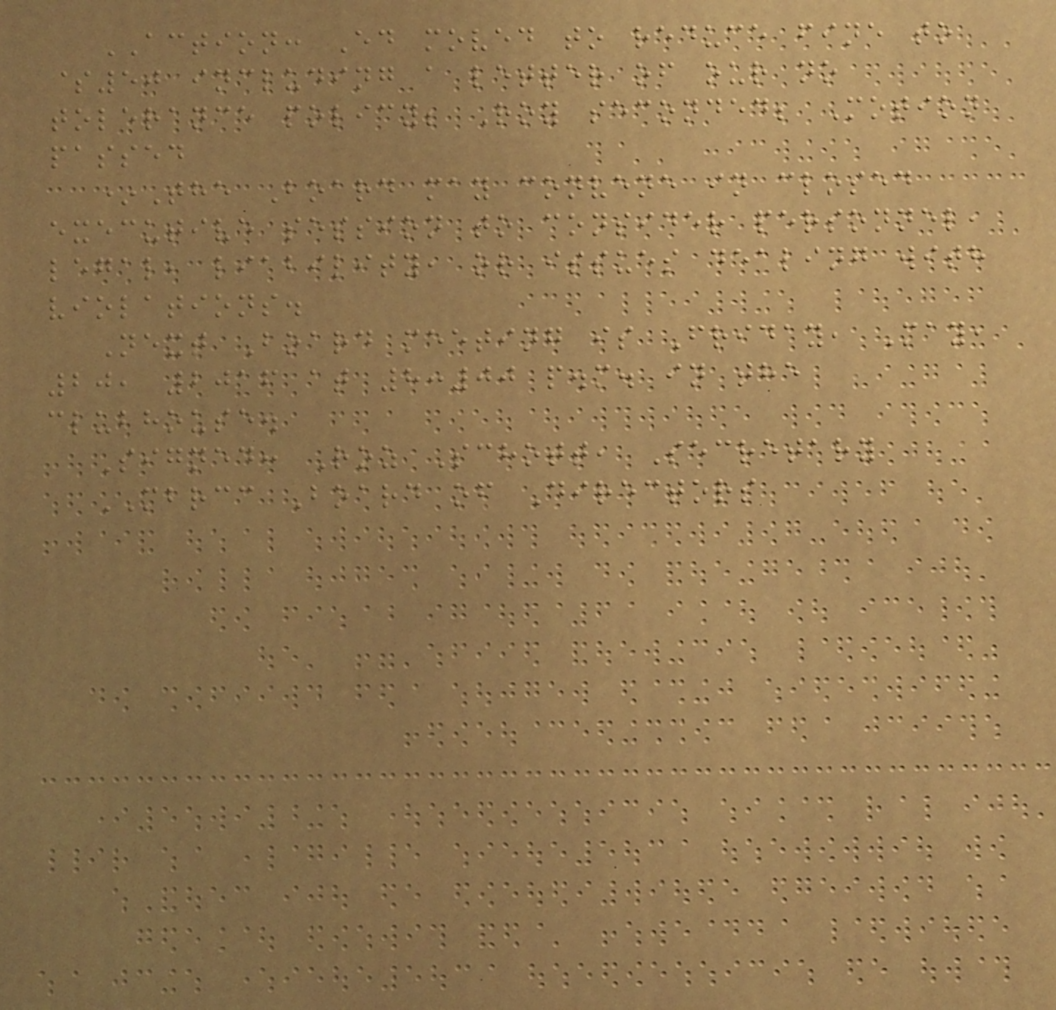ACTION: Ed moved to reduce fine to
$50 including a letter of our no
tolerance policy; Roy seconded; Motion
passed
*The Board may convene in closed
executive session to consider personnel,
legal, liability, or issues dealing with
violations.
Next Board meeting is Friday, May,
20, 2016 at 8:00 p.m. in the
clubhouse.
Signed: Roz Schott, Secretary
MBRCC Board of Directors
